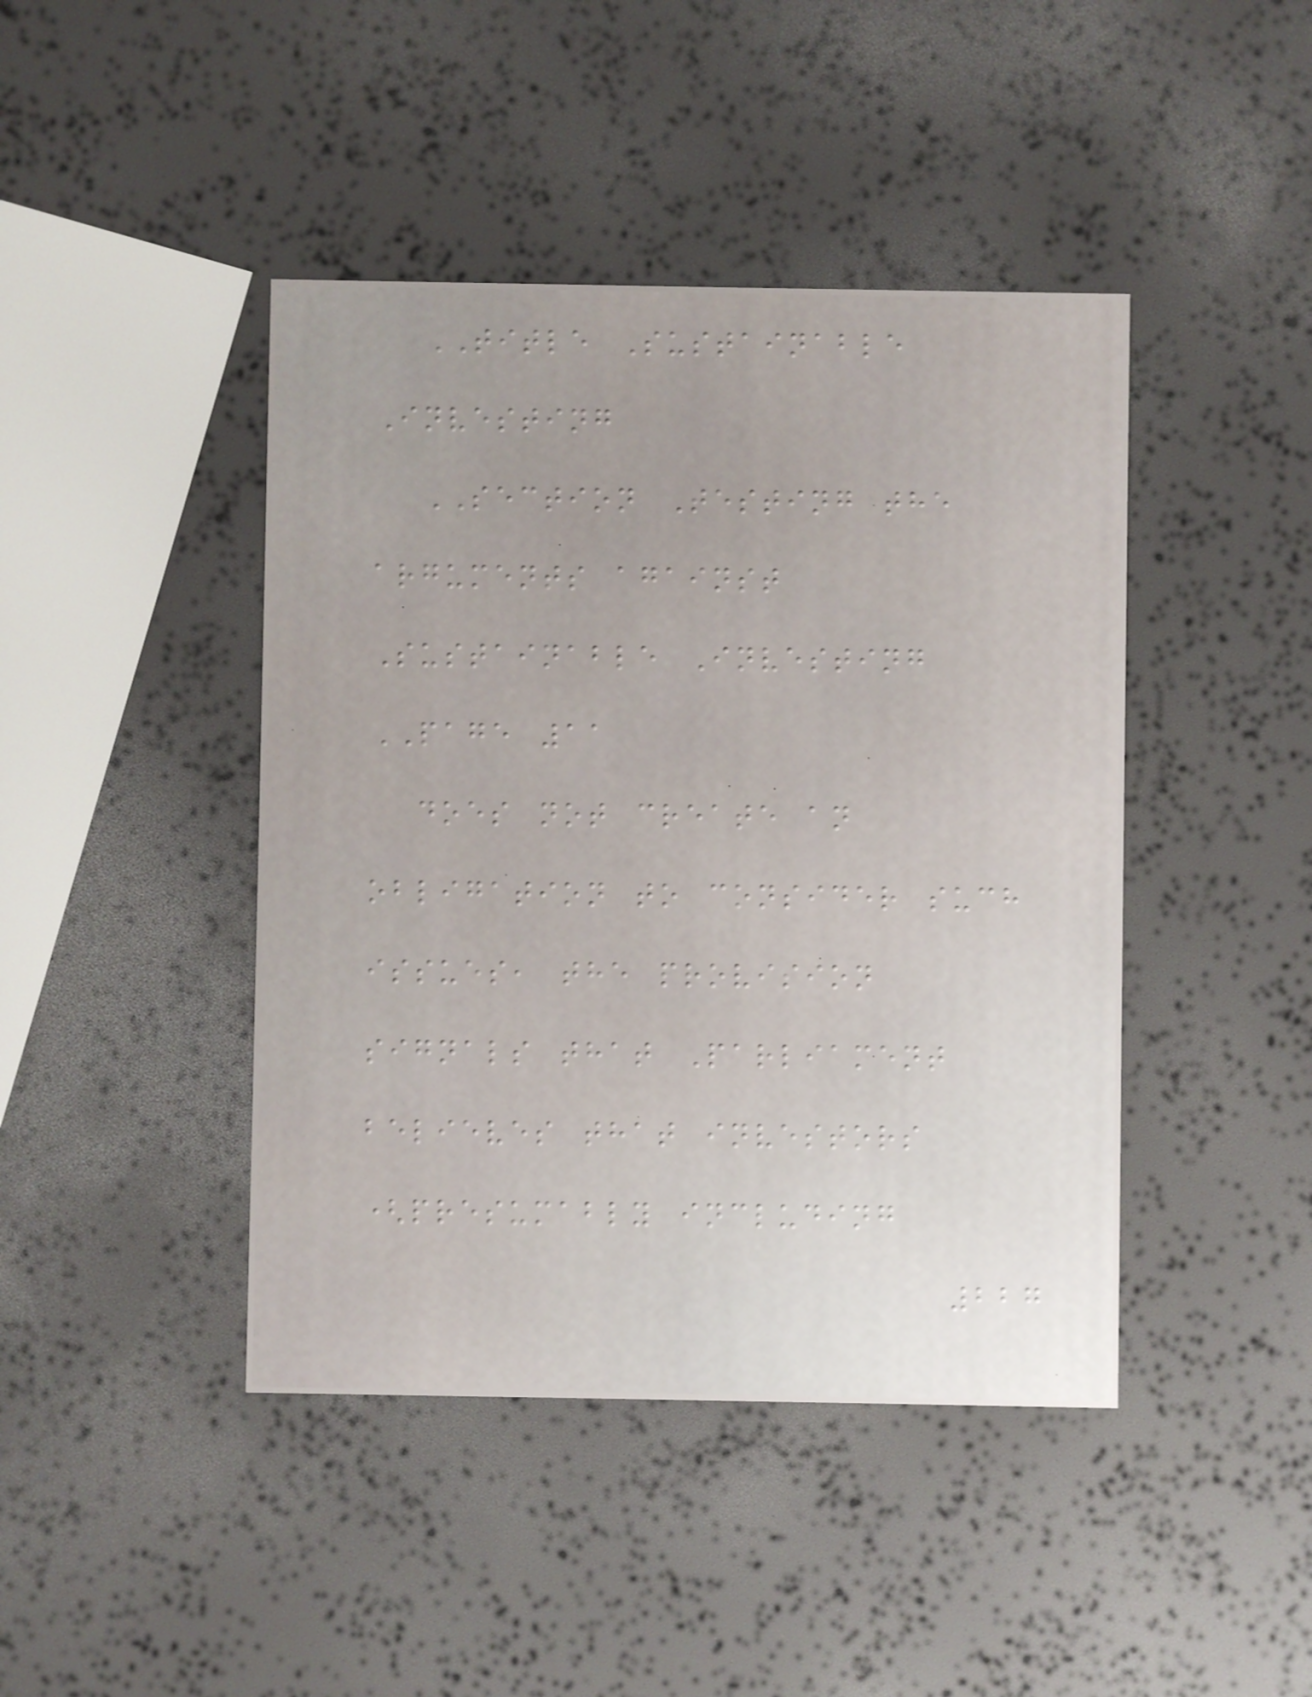TITLE Sustainable
Investing
SECTION Testing the
arguments against
Sustainable Investing
PAGE 11
does not create an
obligation to consider such
issues, the provision
signals that Parliament
believes that investors
(presumably including
227
